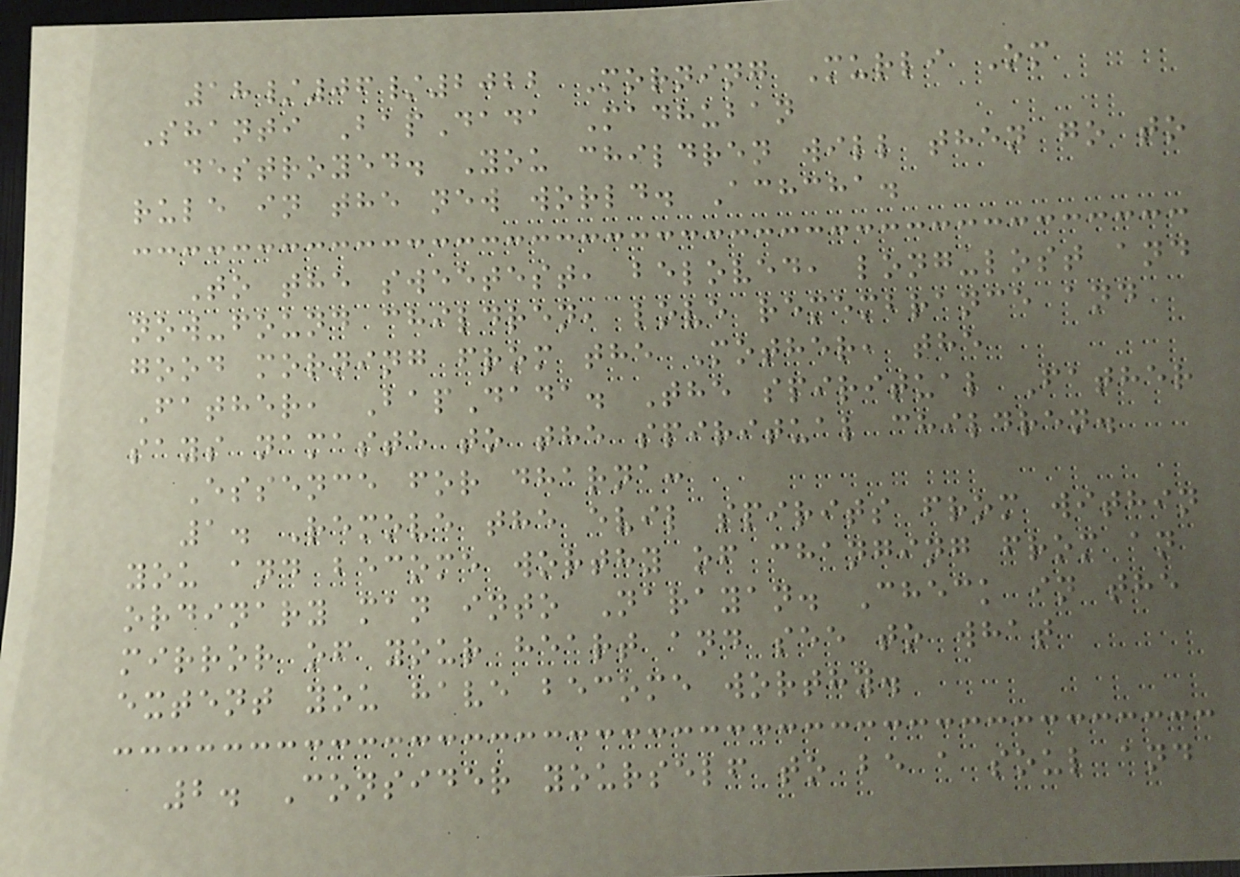18/06/2022 Morning Murli Om
Shanti BapDada Madhuban
destroyed. You children will then go to
rule in the new world. Achcha.
To the sweetest, beloved, long-lost and
now-found children, love remembrance and
good morning from the Mother, the
Father, BapDada. The spiritual Father
says namaste to the spiritual children.
Essence for dharna:
1. Remove the evil spirits from within
you and become worthy of changing from an
ordinary man into Narayan. Check in the
mirror of your heart and see to what
extent you have become worthy.
2. Consider yourself to be a soul and
